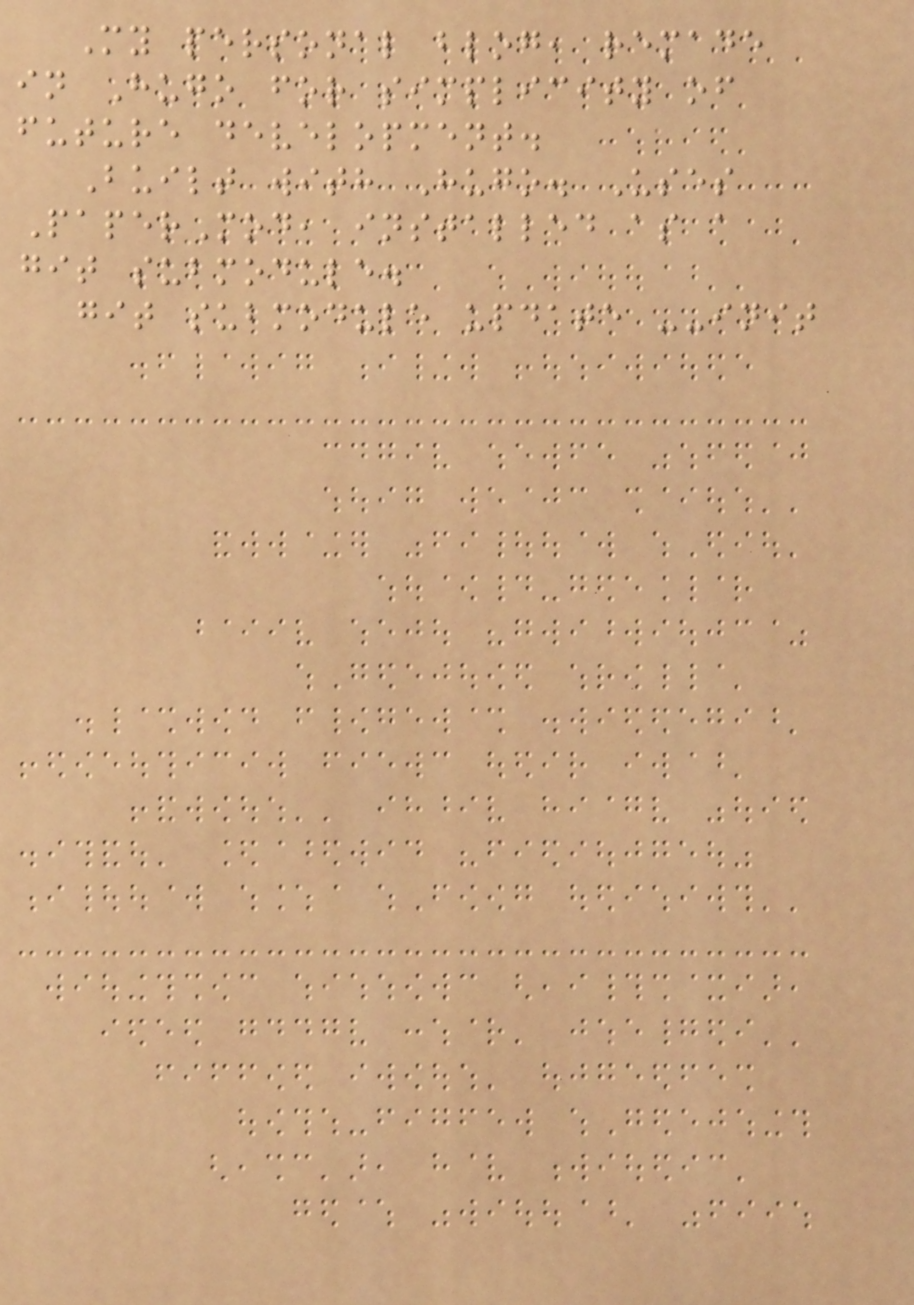My personal blog, remade
in Hugo for simplicity of
future development.
Built with Hugo. Uses
PaperMod, installed as a
git submodule.
git submodule update --init
